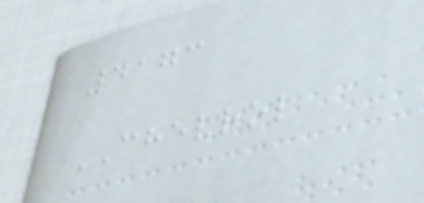4173
CHEVROL
